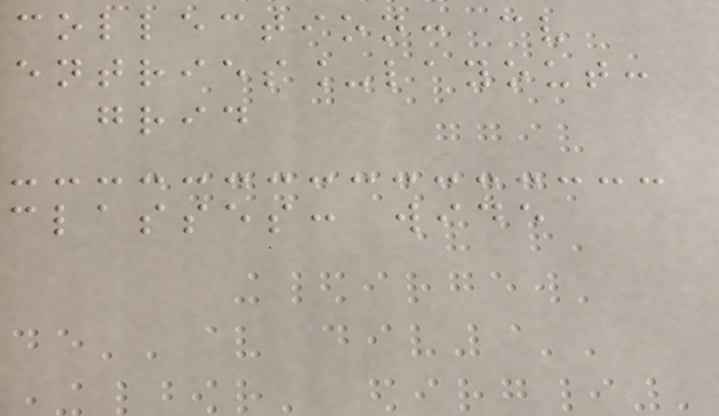collection: cv
entries_layout:
grid
classes: wide
